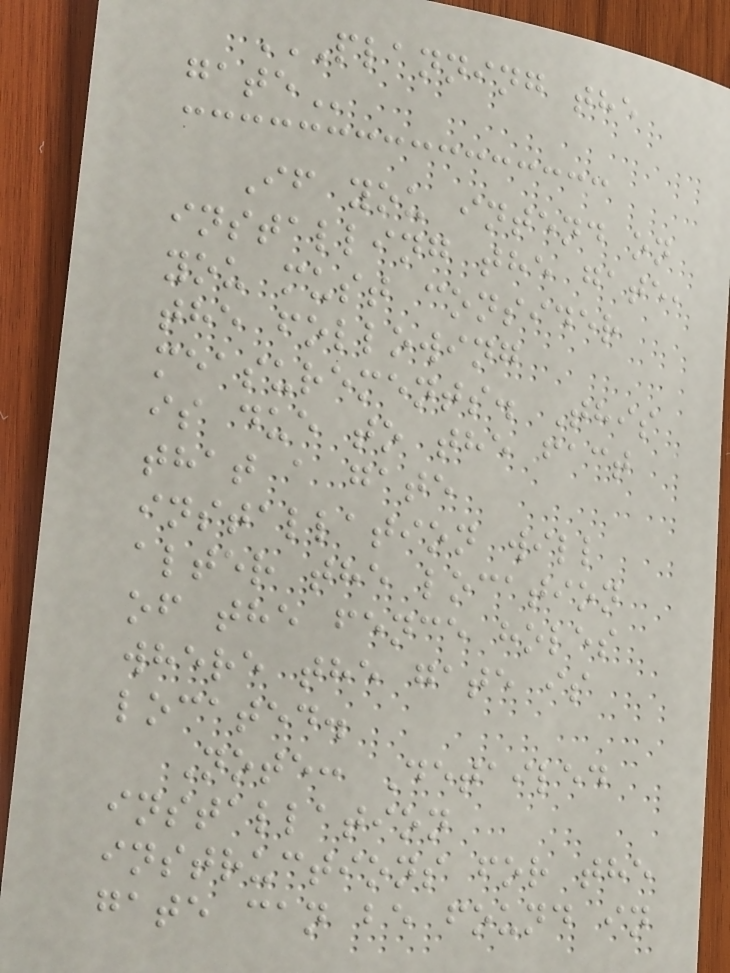PLANNING THE
GATE
If you intend on
installing the gate,
you must consider
the following
measurements. This
is due to the fact
that a gate
installation will
alter the location
of the fence holes
where the gate is
located.
Note: Detailed
installation
instructions for the
gate can be found in
